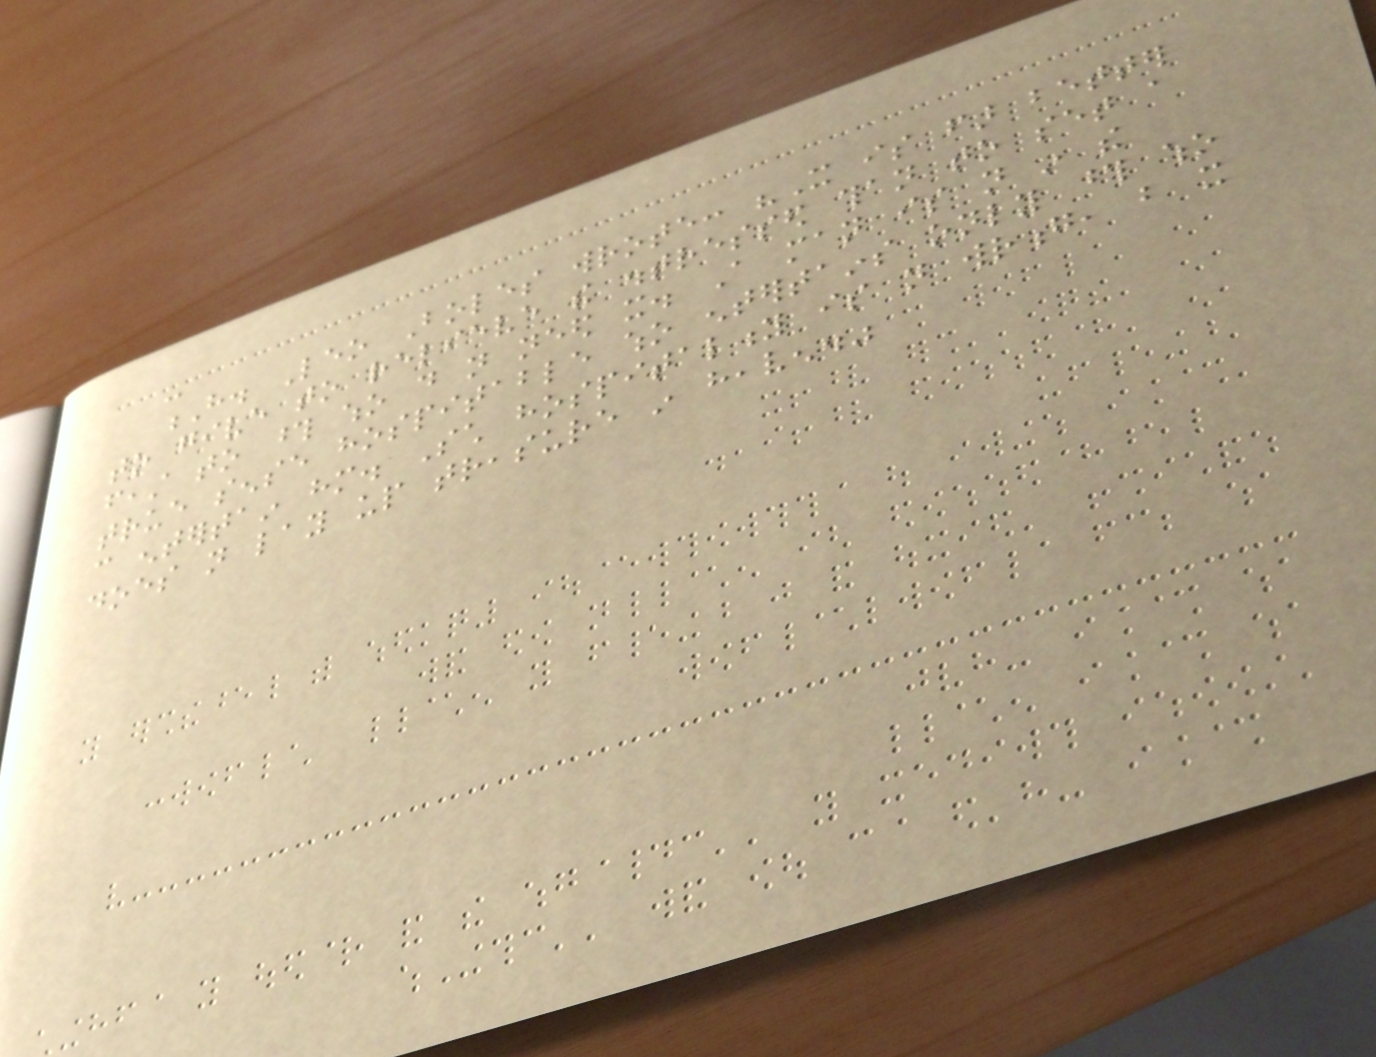-
H. Leo Boles wrote: "It is far better
to give to relieve the distressed than to set a
feast to those who do not need it. A man is not in the
true sense hospitable who entertains only those who
can entertain him. Such hospitality is not wrong, but it
does not lay up treasure in heaven."
